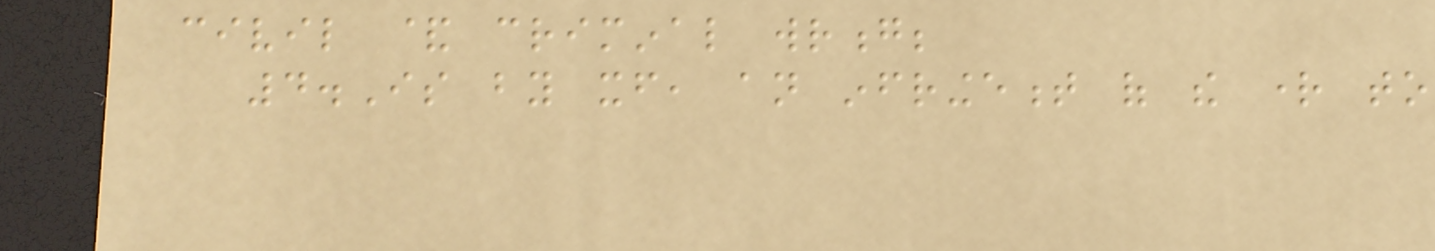civil & criminal wrong;
4.Is by itself, an infringement of the right to
